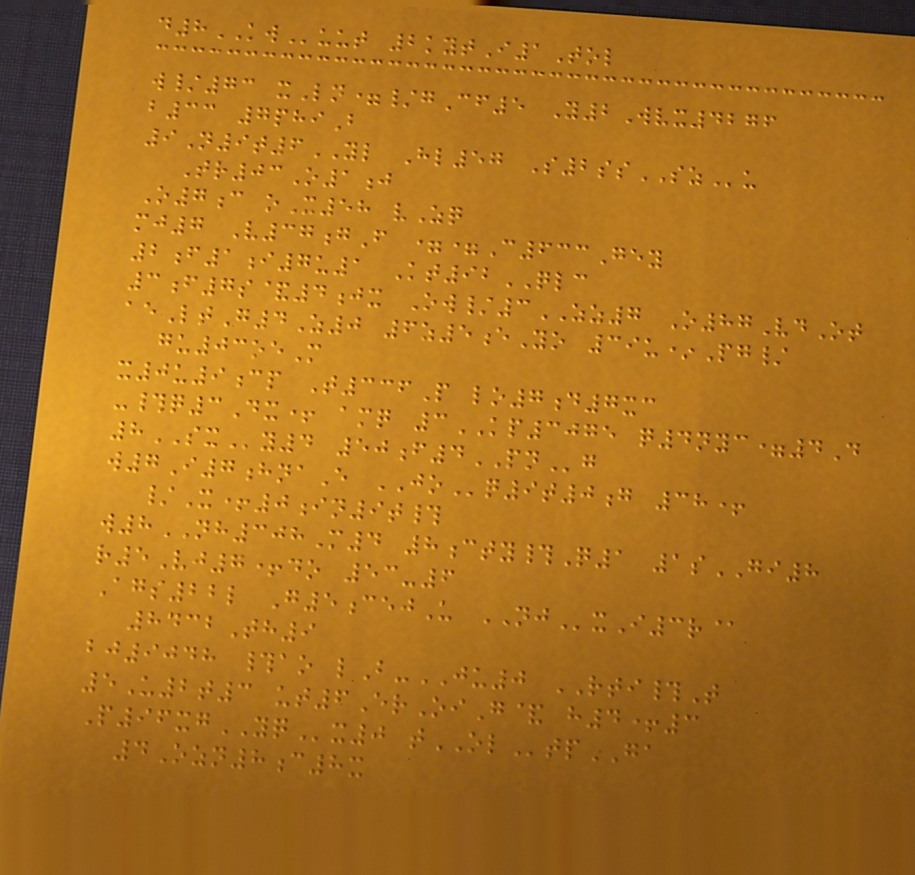d8KWuut 2kytI1Tol
w/73 xLn=/gCf5 Y2Wvx4276
b33 7phiB
9N9t6YL Hl57 S2ssSZu
Tr03O1j
O7c oX58 vZq
mj7 V37gF ==C633Gey
2f1i7u1 Kt92QLC
3f7s&4jx Ow/3ZZ7 O87VdOt
aeLtG4Z0 6z5eYo 39u*Pg/
gu03oeM
x0u9cp T336P lo7d7xc
-#q3Dx+ amq 3KP3075 q4nyc=4D
8SXy4 50f4PNg
w7I7hnaE JOq9t0g 38+
/X+0in9t#
w8NH308M4 8cty#Q1 1sGI8
r5Vj7+do 53-6
Ags22l G5cejU NJxI3r@
8432Th9
bj9048 #ao lB-JU0 RTI#T
5U2t3 ut6ErOiG& h4+3
P96xgYQx0 tOLtpGA
4Ozn8c8x
